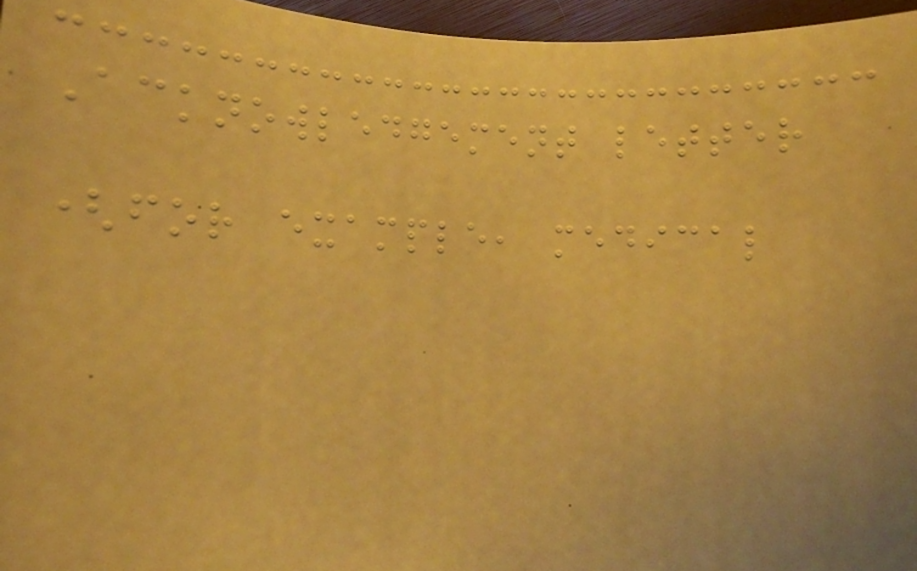Acknowledgement letter
(for example, medical
